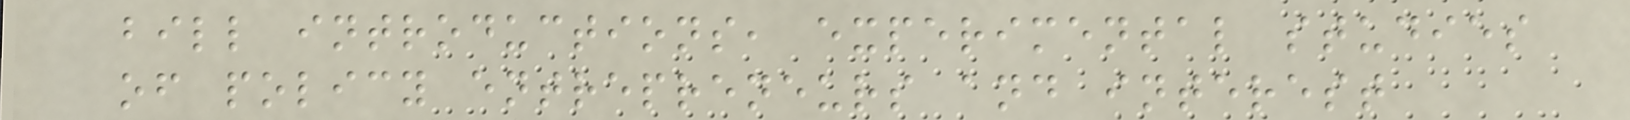bill introductions, experimental studies
of policy entrepreneurs and interest
